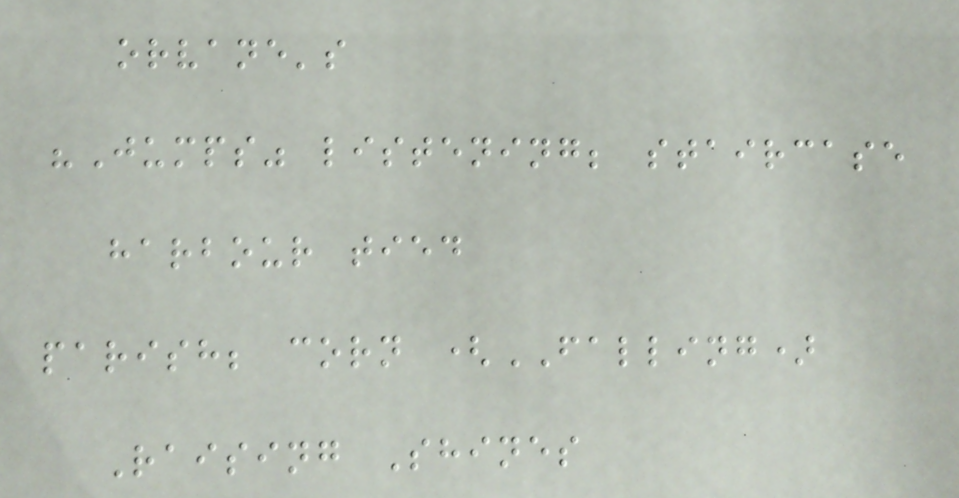orvane's
"Jumps" listening; staircase
harbour tied
parish; corn (FALLING)
Raising Shines
